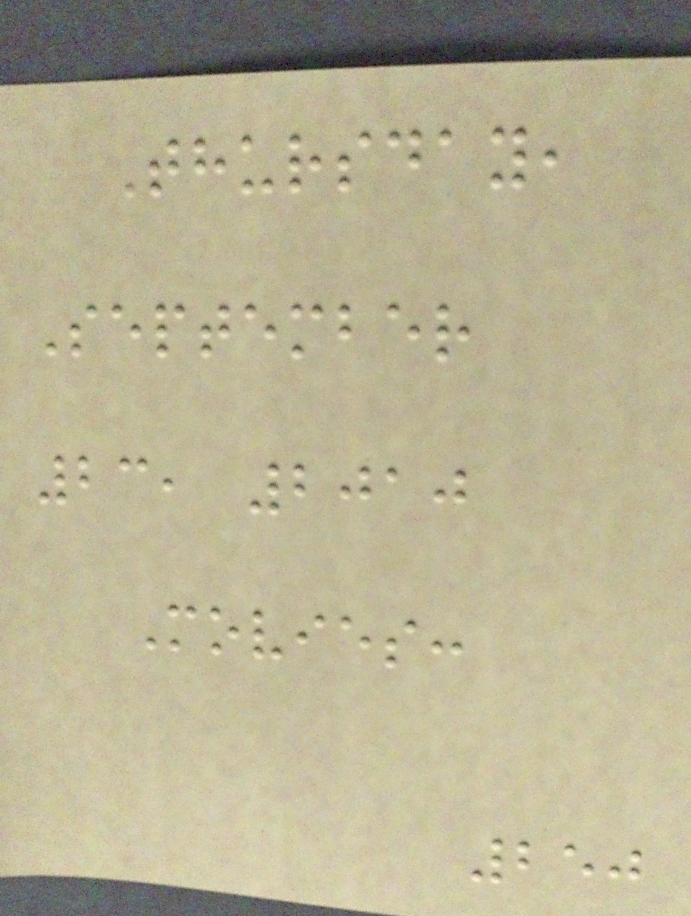Thursday,
September
23, 2010
Movies:
250
